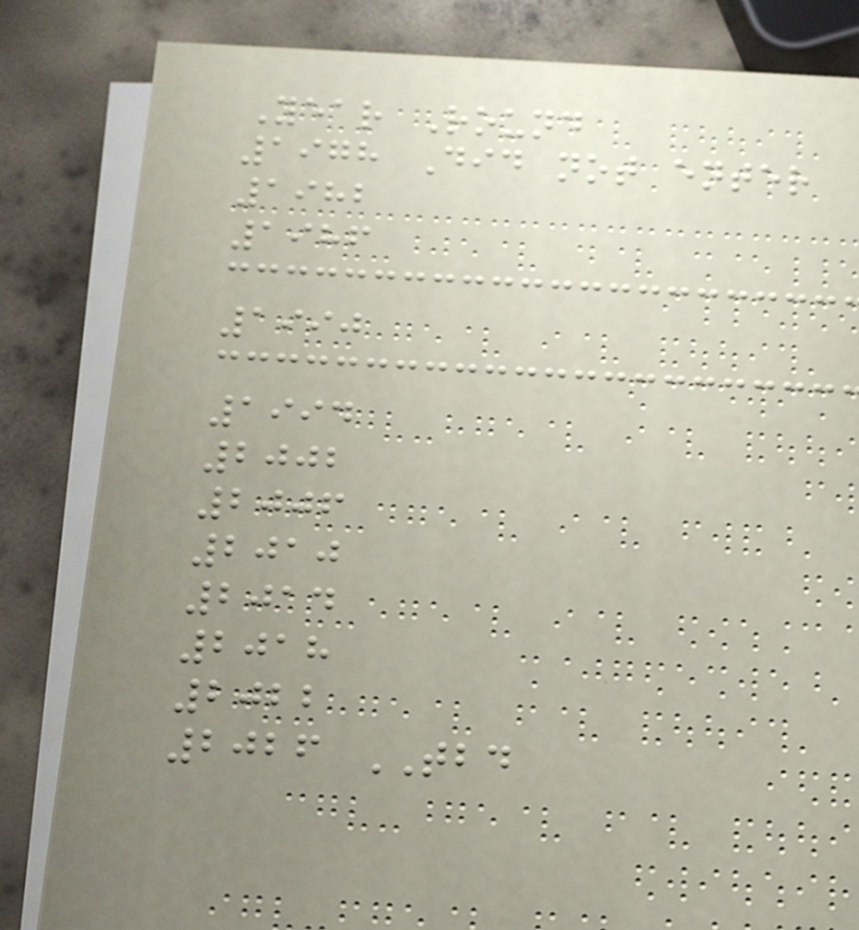Year Round
1978 Did not enter
1982
1986
1990
1994
2002
2006
2010
2014
2018
2022
2026 TBD
